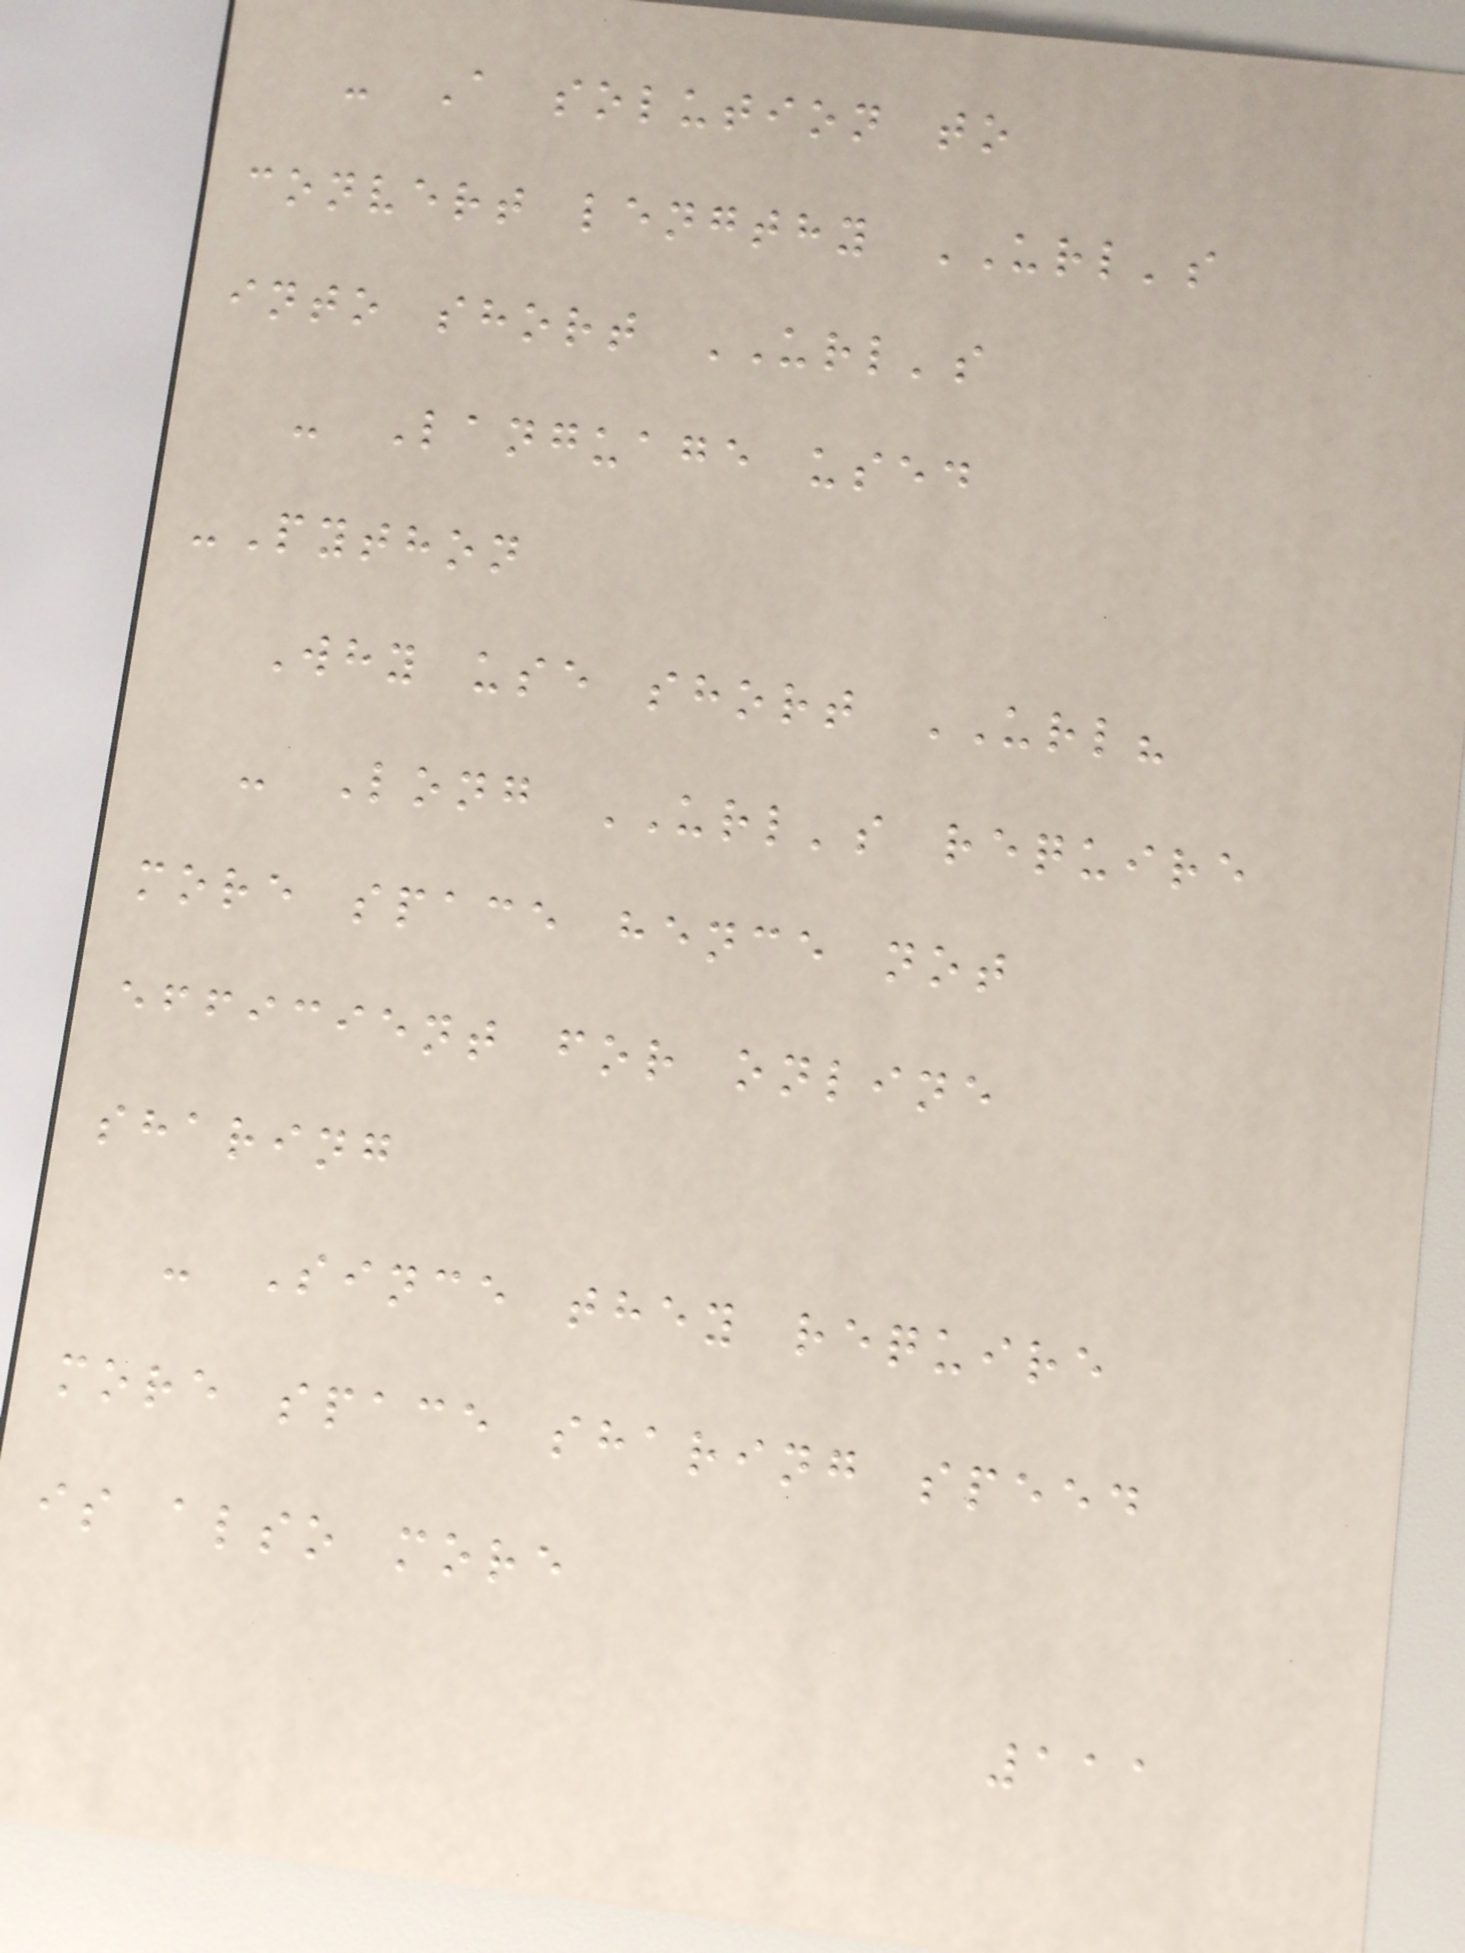- A solution to
convert lengthy URL's
into short URL's
- Language used
-Python
Why use short URL?
- Long URL's require
more space hence not
efficient for online
sharing
- Since they require
more space sharing speed
is also more
111
